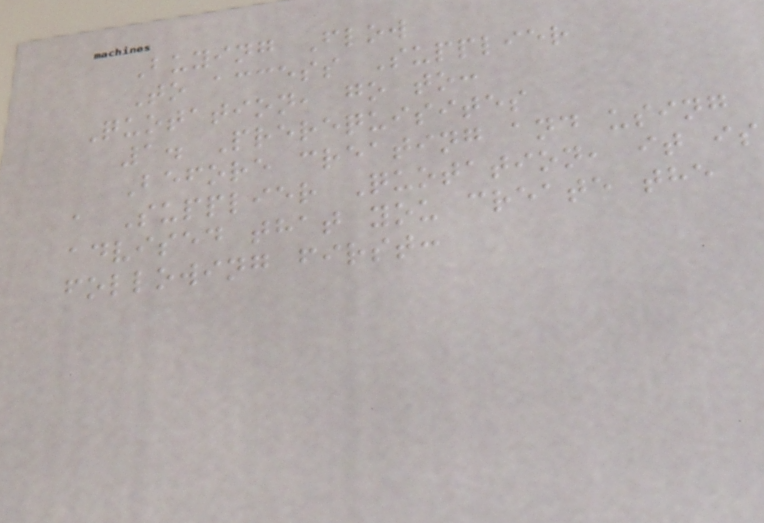Buying Flow
To access Supplier
Quotation, go to:
1. Prerequisites
Before creating and using
a Supplier Quotation, it is
advised that you create the
following first:
